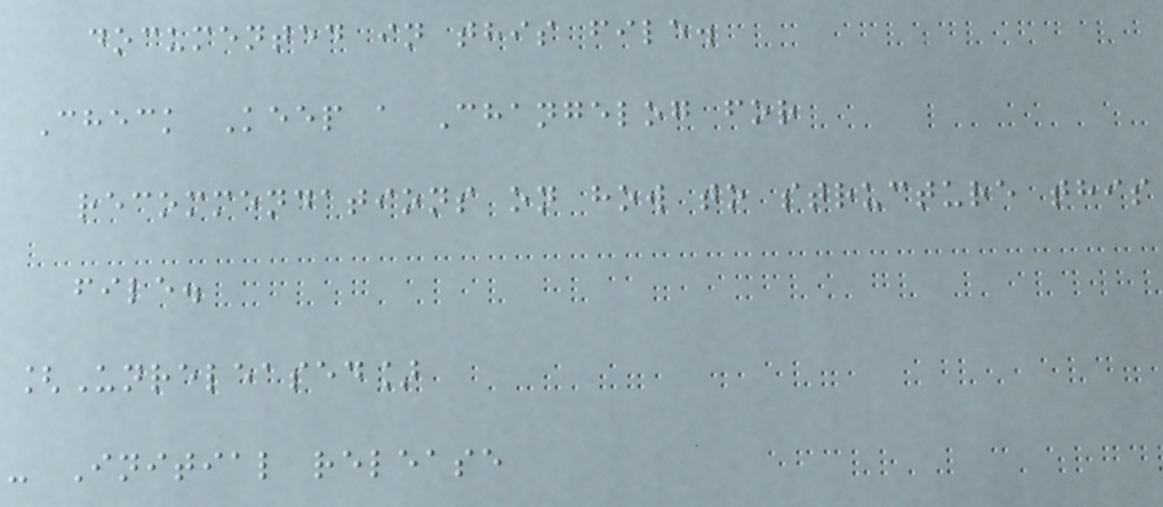documented in this file.
Check Keep a Changelog for
recommendations on how to structure this
file.
[Unreleased]
- Initial release
